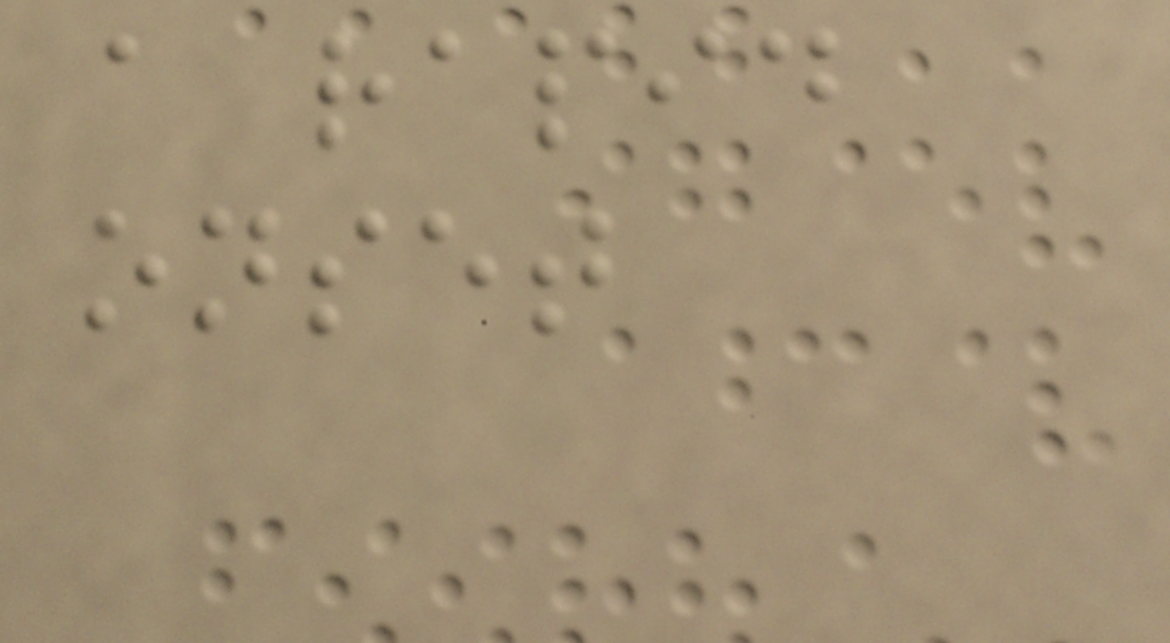a rapid
onset
